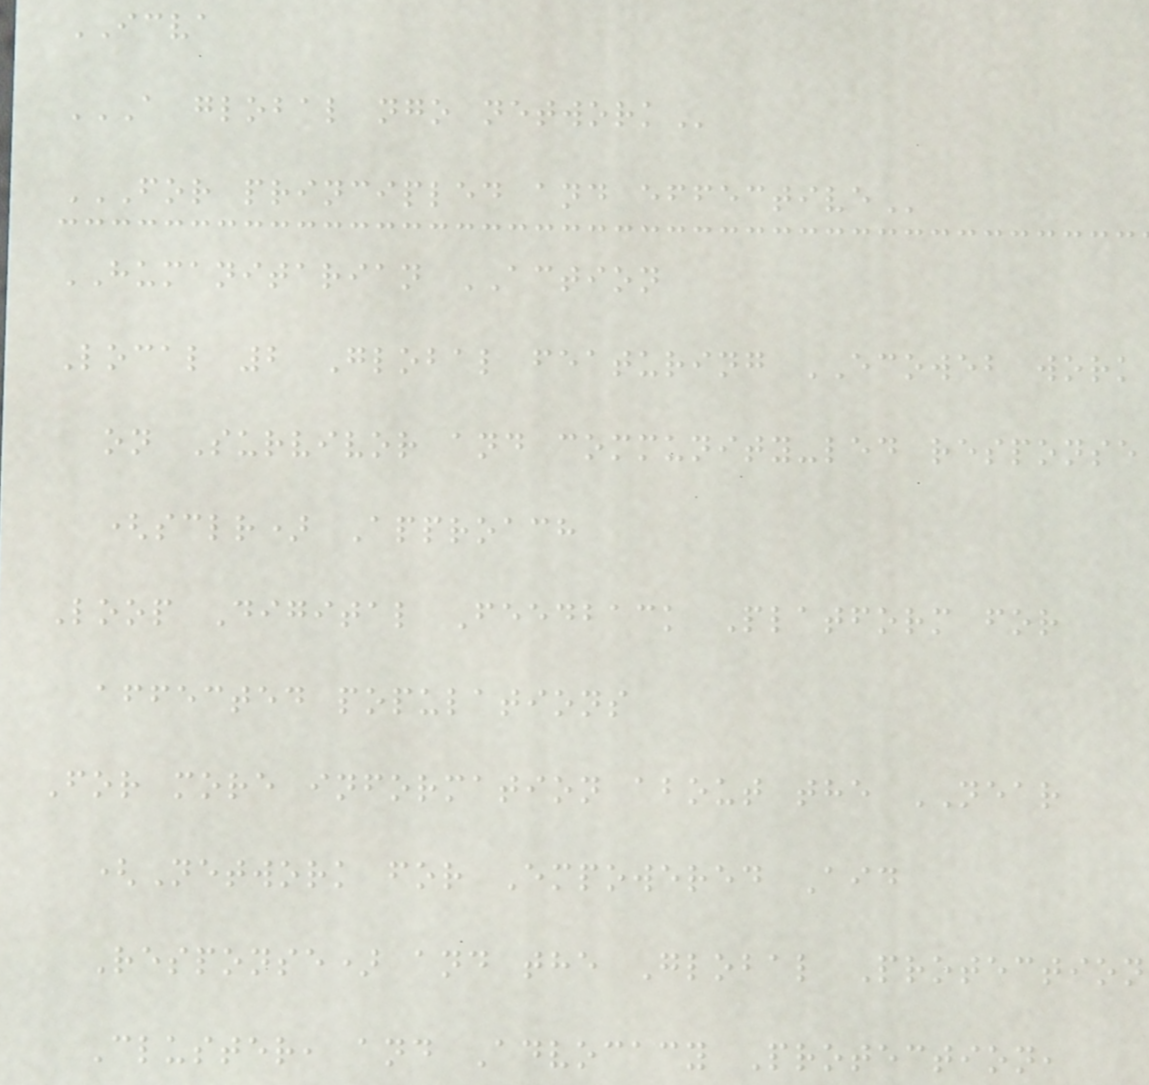ICVA
A GLOBAL NGO NETWORK
FOR PRINCIPLED AND EFFECTIVE
HUMANITARIAN ACTION
Local 2 Global featuring ECOWEB work
on Survivor and community-led response
(sclr) Approach
Loop Digital Feedback Platform for
affected populations
For more information about the NEAR
(Network for Empowered Aid
Response) and the Global Protection
Cluster, and Advocacy Protection,
